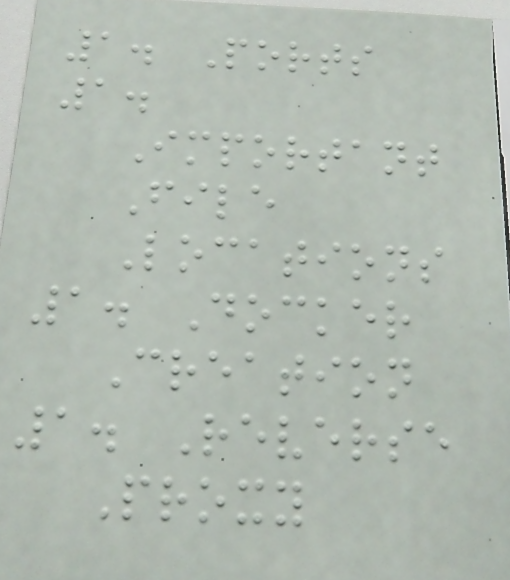1. Ports
1.
Important
File
Locations
1. Docker
Creation
1. Reverse
Proxy
